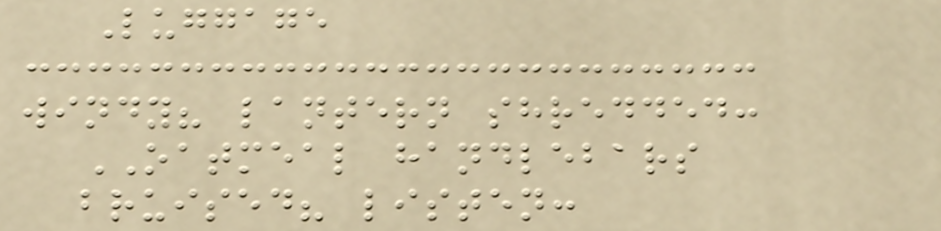Luggage
windy? lantern shredded:
OATMEAL handlebars
bruised? listen:
